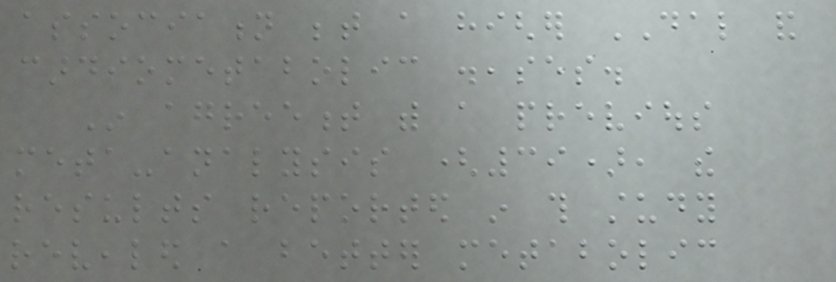association between a higher DAL and
cardiometabolic diseases.
In agreement with a previous
meta-analysis (39), the
results reported in this study
revealed a better metabolic
